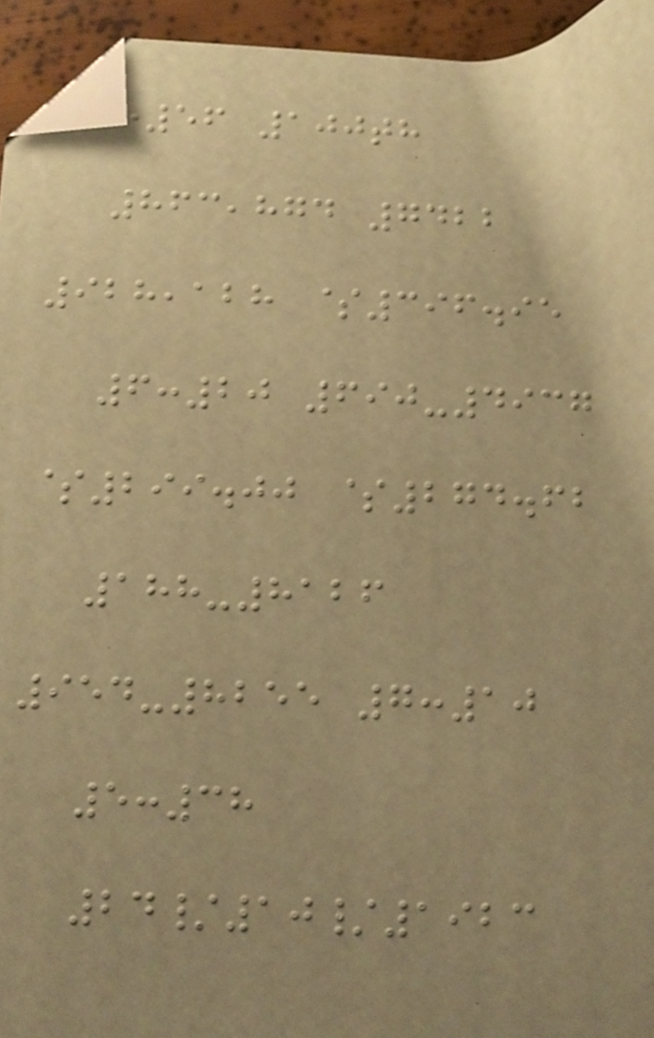1:56 100th
863,874 7422
928,128 $396.95
6:20 690-4937
$299.00 $274.62
188-8126
954-8255 7:10
5:38
24/10/1923
